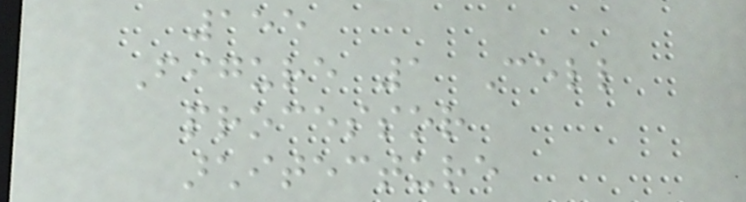155
Figure 1 Cell
processor
architecture
